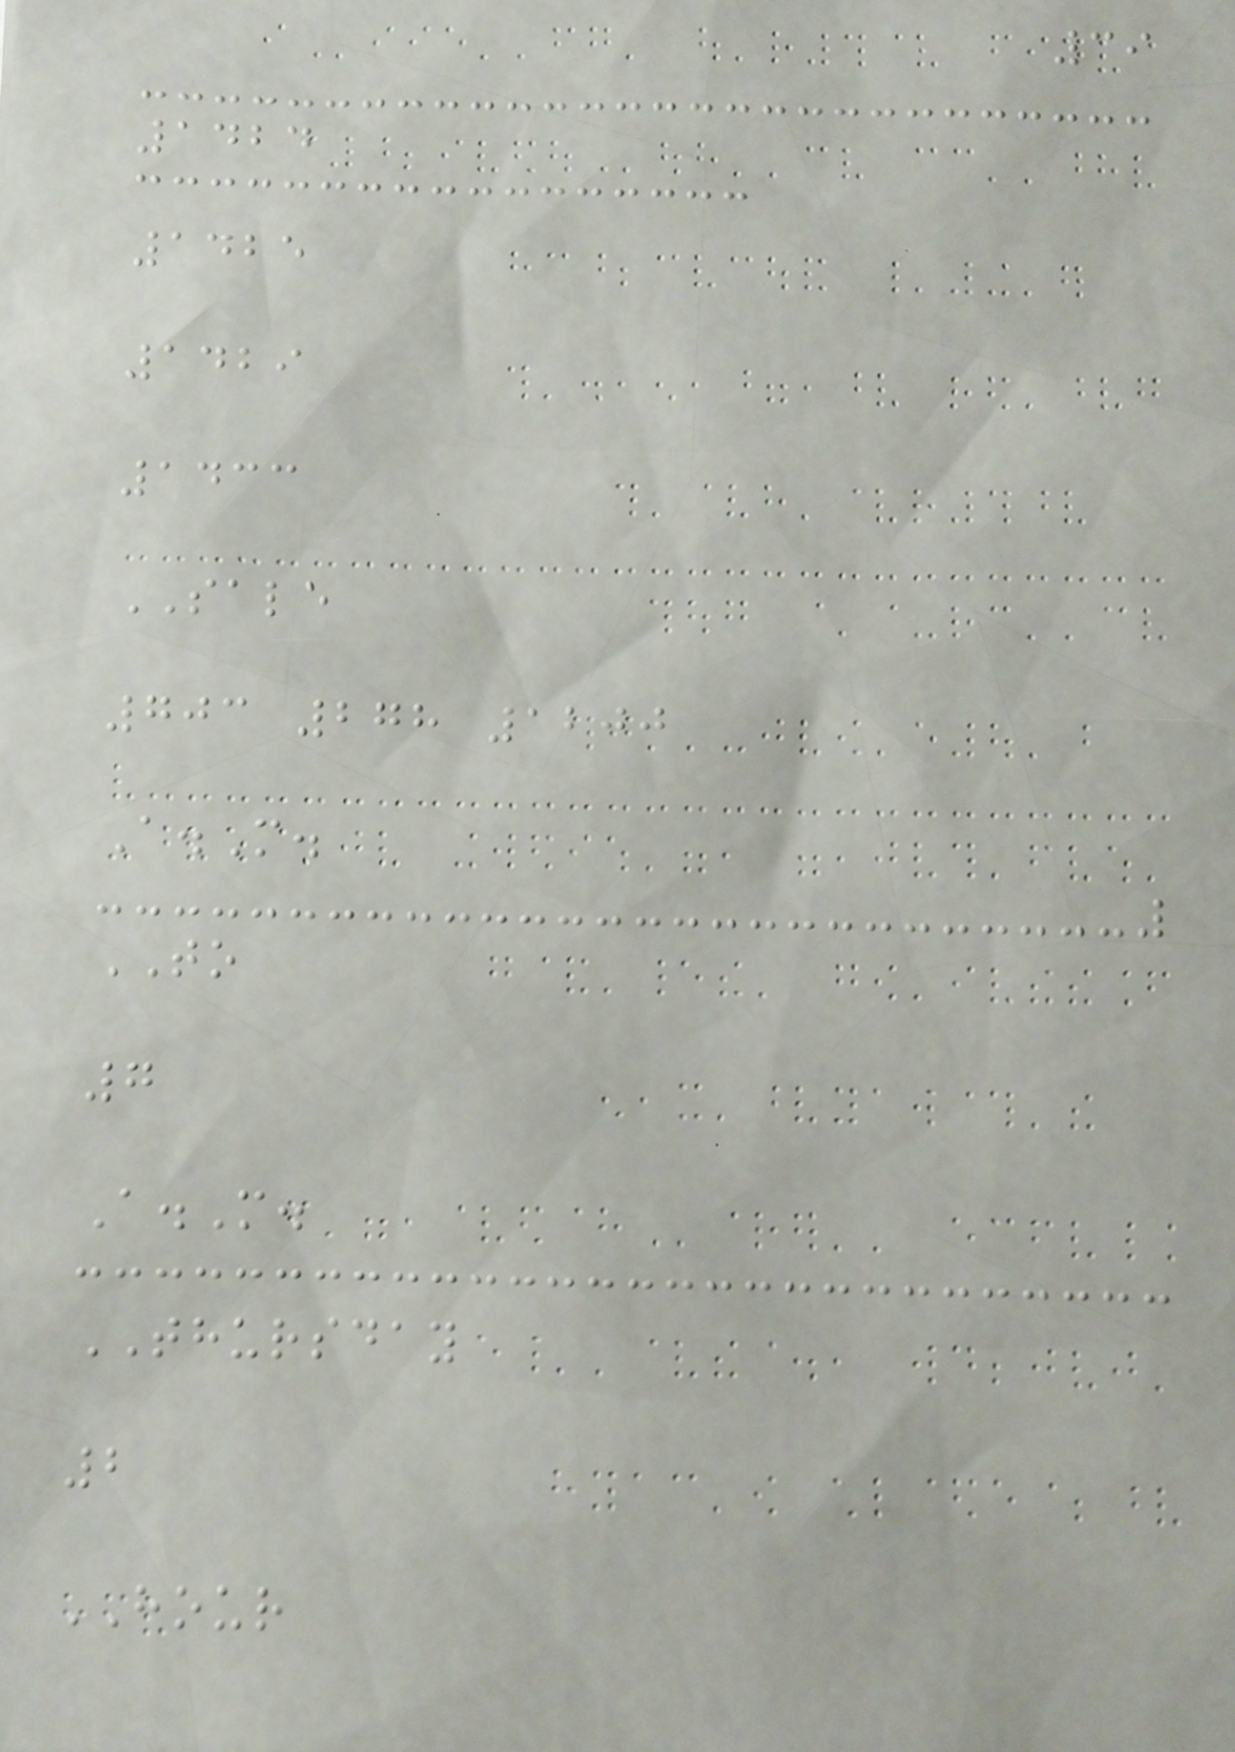39
1424
1425
1429
1433
SALE
703 278 1200
A.M.
TO
7
A.M.
THURSDAY
2
HOUR
